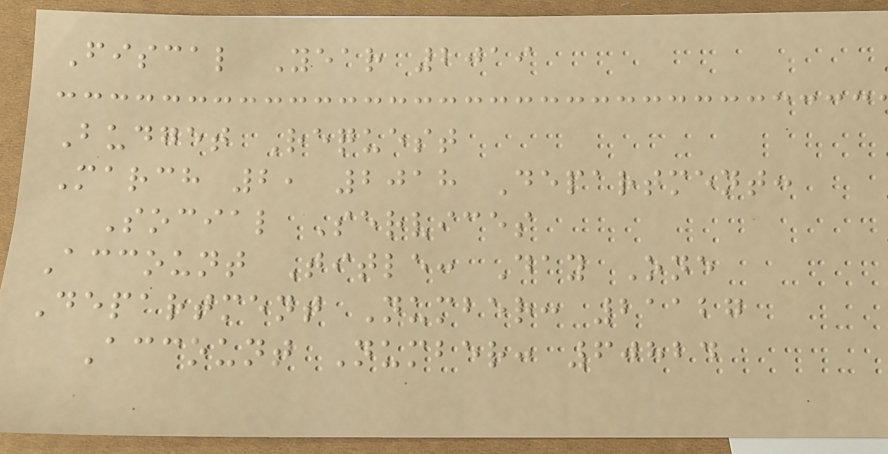Fiscal Year 2019
Budget Request
March 2, 2018 Department:
Social Services
Account Title: Day One
Department Number: 21127
Account Number: 60824
